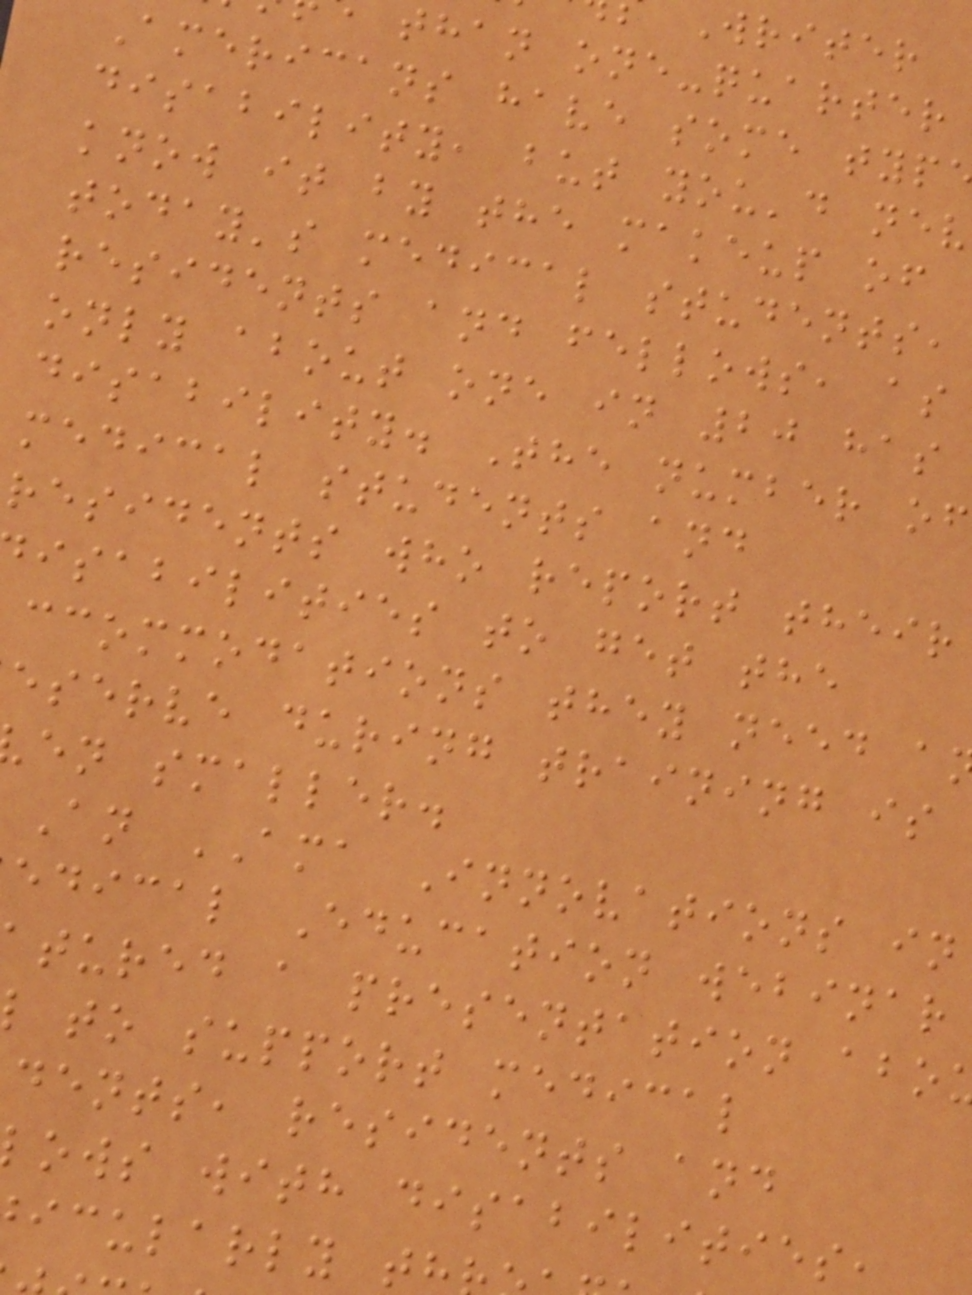Writer
than one-quarter
Americans have some typ
disability, but you'd nev
know it by the makeup of
today's medical students,
residents and fellows, as
only about one in 20 has
disability. The number of
medical students and
residents who report their
isabilities to get the
ccommodations they need a
eserve during training is
en smaller.
An AMA Innovations in
edical Education webinar
tured a presentation abo
to support medical
dents, residents and
ows with disabilities,
icularly t
